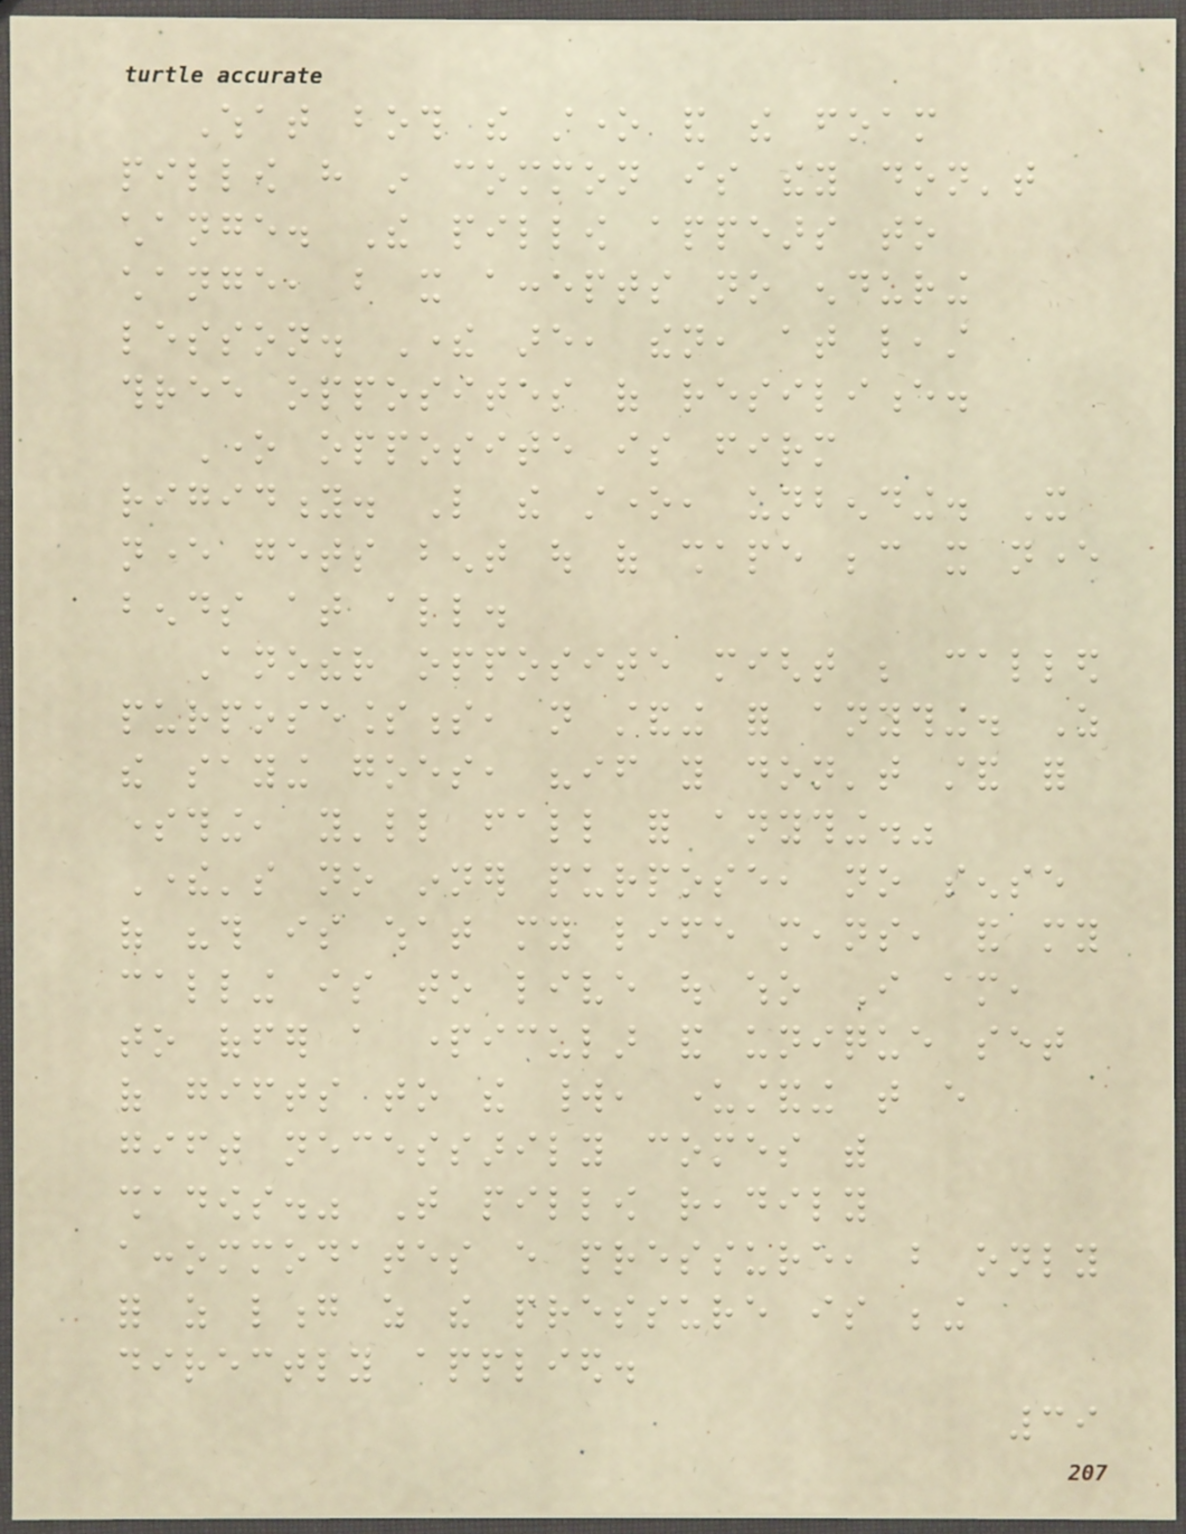What both the stone and the foam
pillow have in common is they don't
change. The pillow appears to
change, but it accepts no enduring
lesson. There are, then, at least
three opposites of resilience.
One opposite is firm
rigidity. Like the stone, unbending. It
never gets bent out of shape because it never
bends at all.
Another opposite might be called
purposelessness, not standing for anything. As
the saying goes, "if you don't stand for
something, you'll fall for anything."
There's no inner purpose, no sense
of "this is what my life means, and my
calling is to live out who I am,
to offer a particular and unique set
of gifts to the world, understanding that every
gift necessarily comes with
shadows." That pillow readily
accommodates every pressure, but only
for as long as the pressure is being
directly applied.
39
